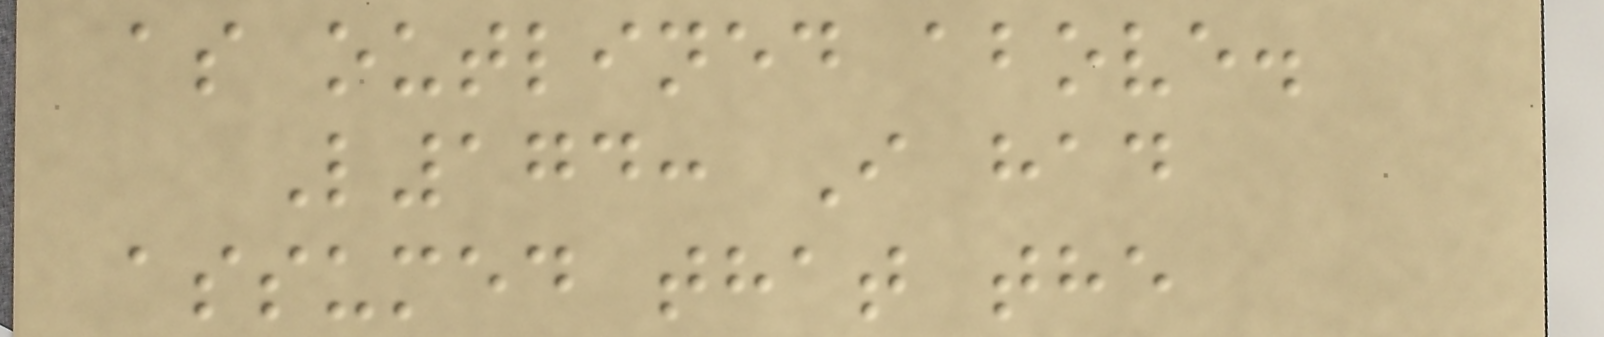as outlined above.
L174: I had
assumed that the
